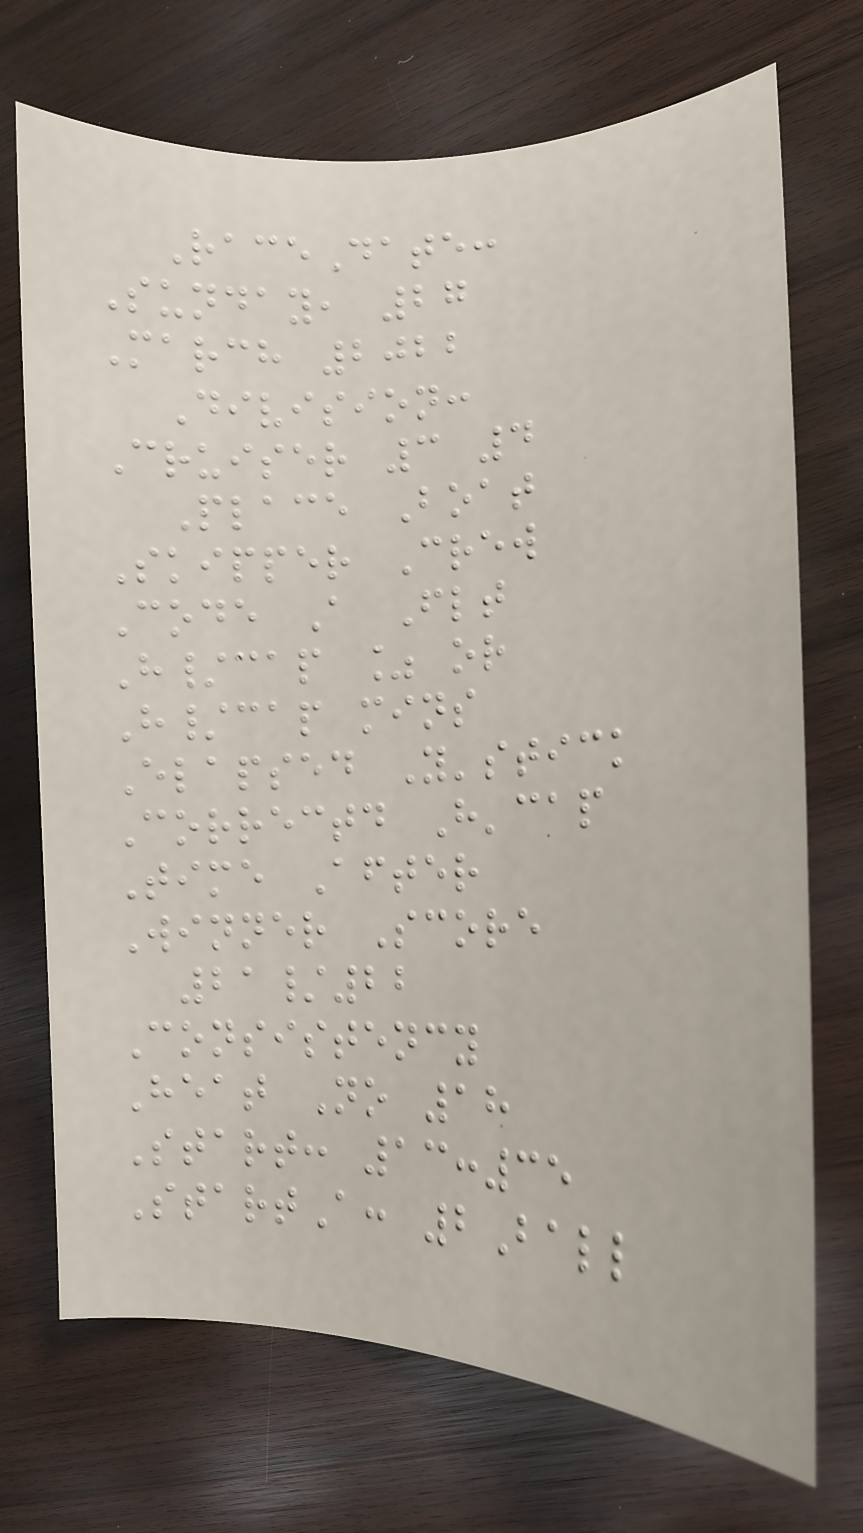RaceDate:
Sunday, 27
March 2022
Division:
Cruiser 3 4
Place Boat
Skipper Crew
Code A Flt
H/cap % or
H/cap mins
Elapsed Y'stick
Correctd H'cap
Time After
Winner Score
21/22
Consistency
Heat No 18
Start: 13:35
StartA: 2Ball
